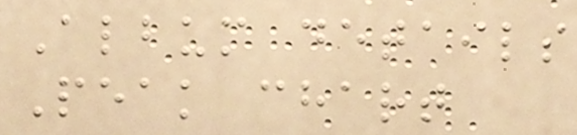Album details
Peak chart
